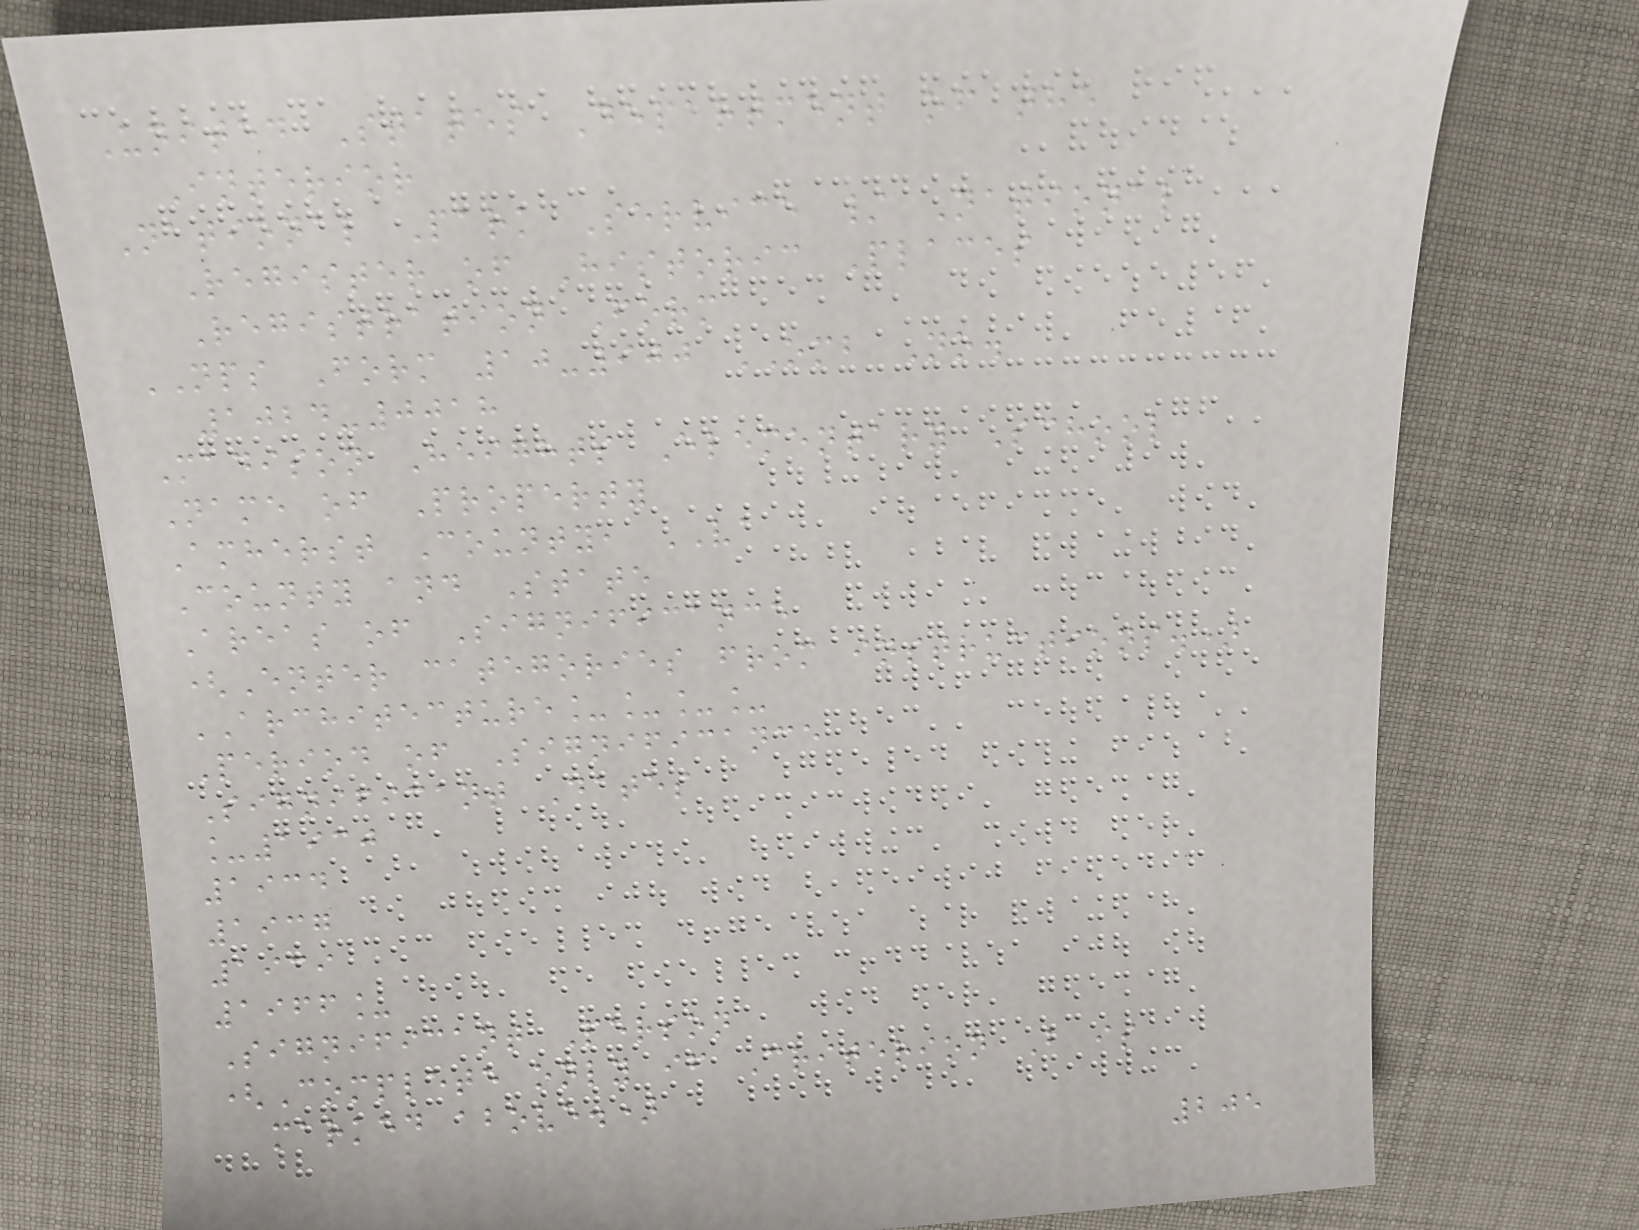United States Department of the
Interior
National Park Service / National
Register of Historic Places
Registration Form
NPS Form 10-900 OMB No.
1024-0018
Madison Heights Elementary School
Name of Property
Amherst County, VA
County and State
Areas of Significance
(Enter categories from instructions.)
ARCHITECTURE____
Period of Significance
Significant Dates
_1930
1934
1937
1939
1966_
Significant Person
(Complete only if Criterion B is
marked above.)
205
